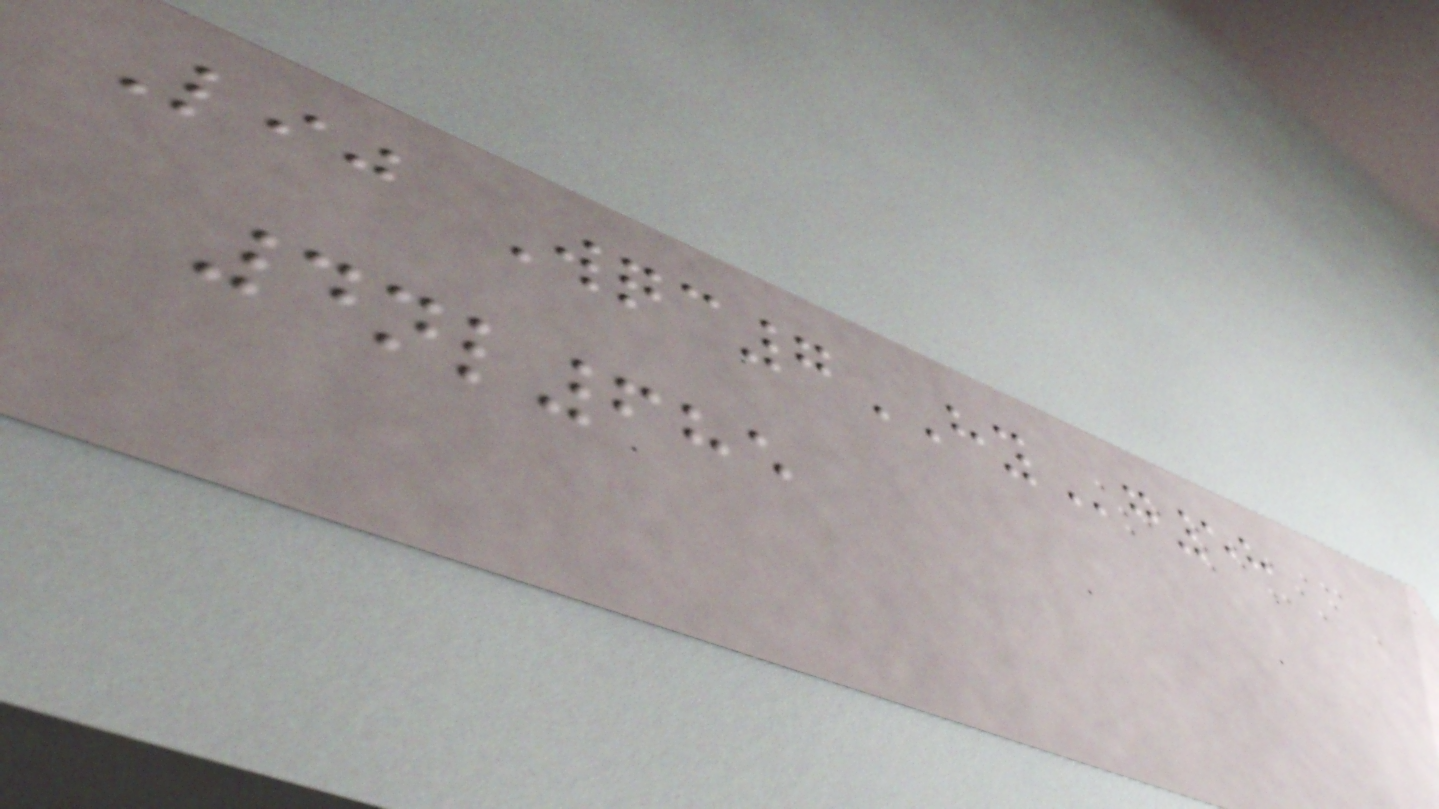Lij Wqc7HYg58
4nl685
